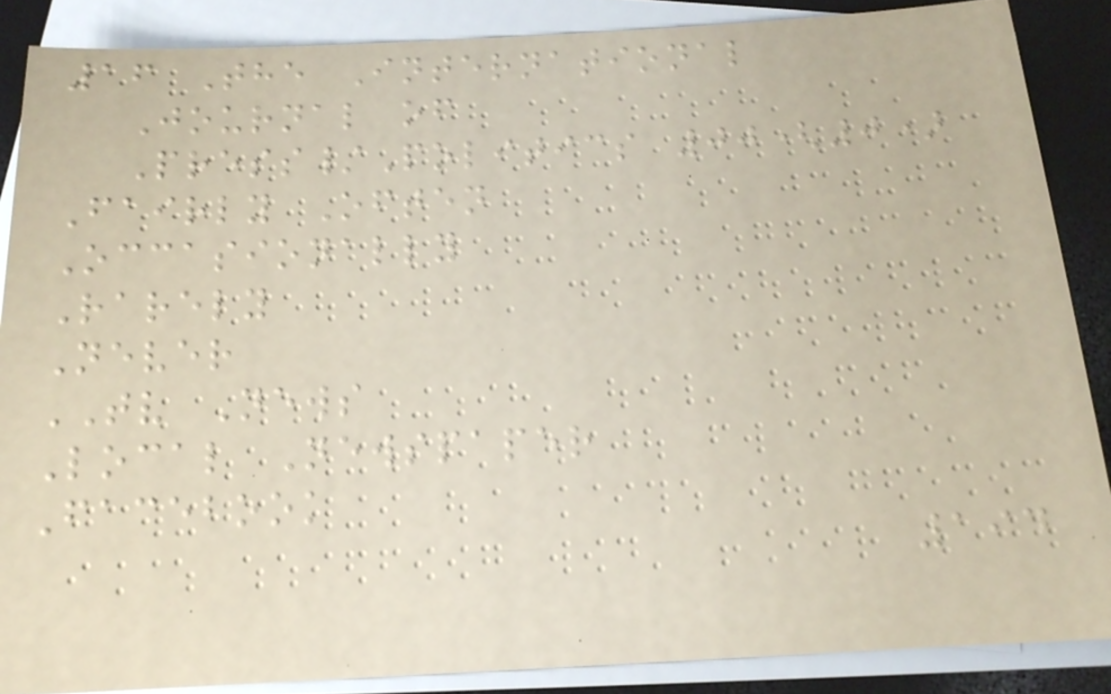16 The International
Journal of
Press/Politics 00(0)
Fairly Often
Occasionally
Rarely
Never
TV News
Local Newspaper
Facebook
194
